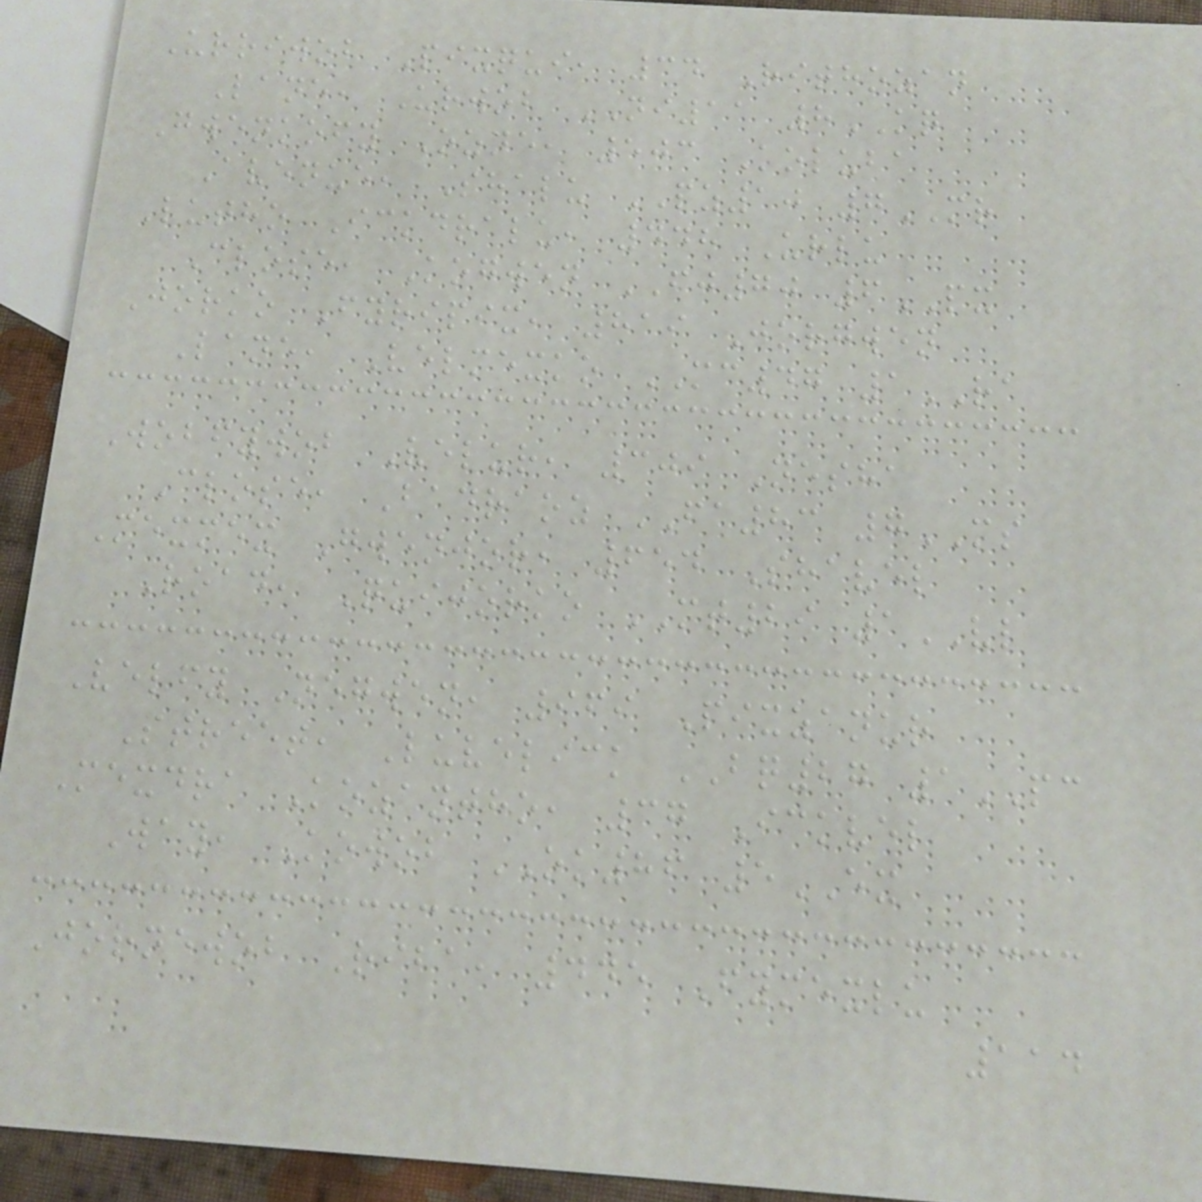Urriwob Pixqui, 34 Rithozan
Lane, Urwob NI11 8KQ
Gwenkofy Ozne, 503 Koluba
Avenue, Shalu PZ10 7MR
Lutho Ickdralu, 448 Urlu
Close, Kogwen FJ70 6PX
Jorko Fyripix, 819 Jorgwen
Lane, Velmexko MC47 1RA
Wobfywob Velur, 309 Nesha
Close, Badraoz FA83 7MS
Mexmex Gwenjor, 654 Shavel
Road, Quijorko MT29 1VL
Velfy Negwen, 969 Pixzanur
Street, Luvelick BQ27 1PC
Mexdra Kozantho, 37 Ickvel
Way, Kowob OK86 5EX
Jornewob Riba, 445 Fymexlu
114
